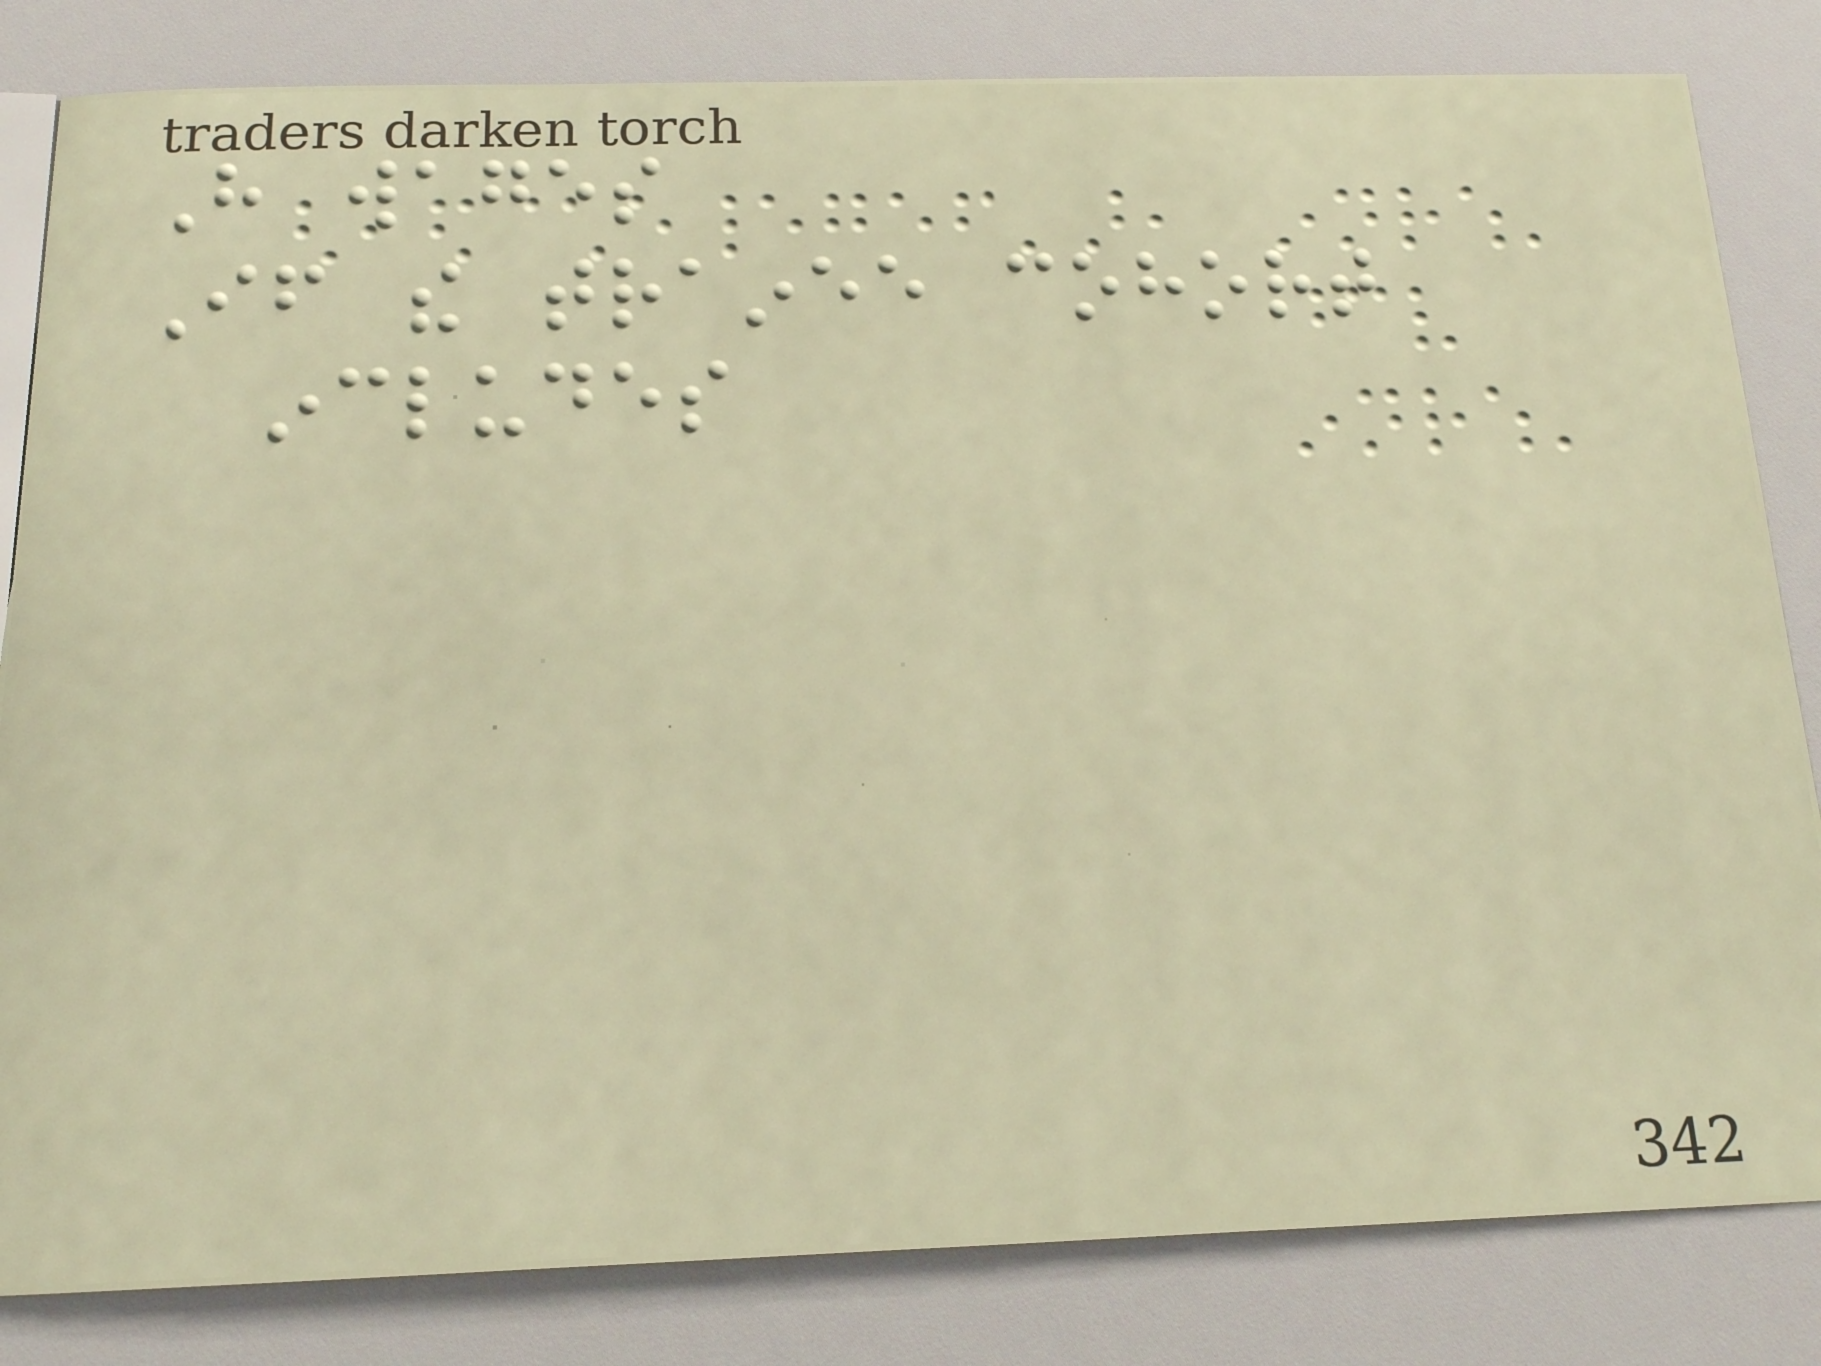Have wages
If the trainee cohort
includes
